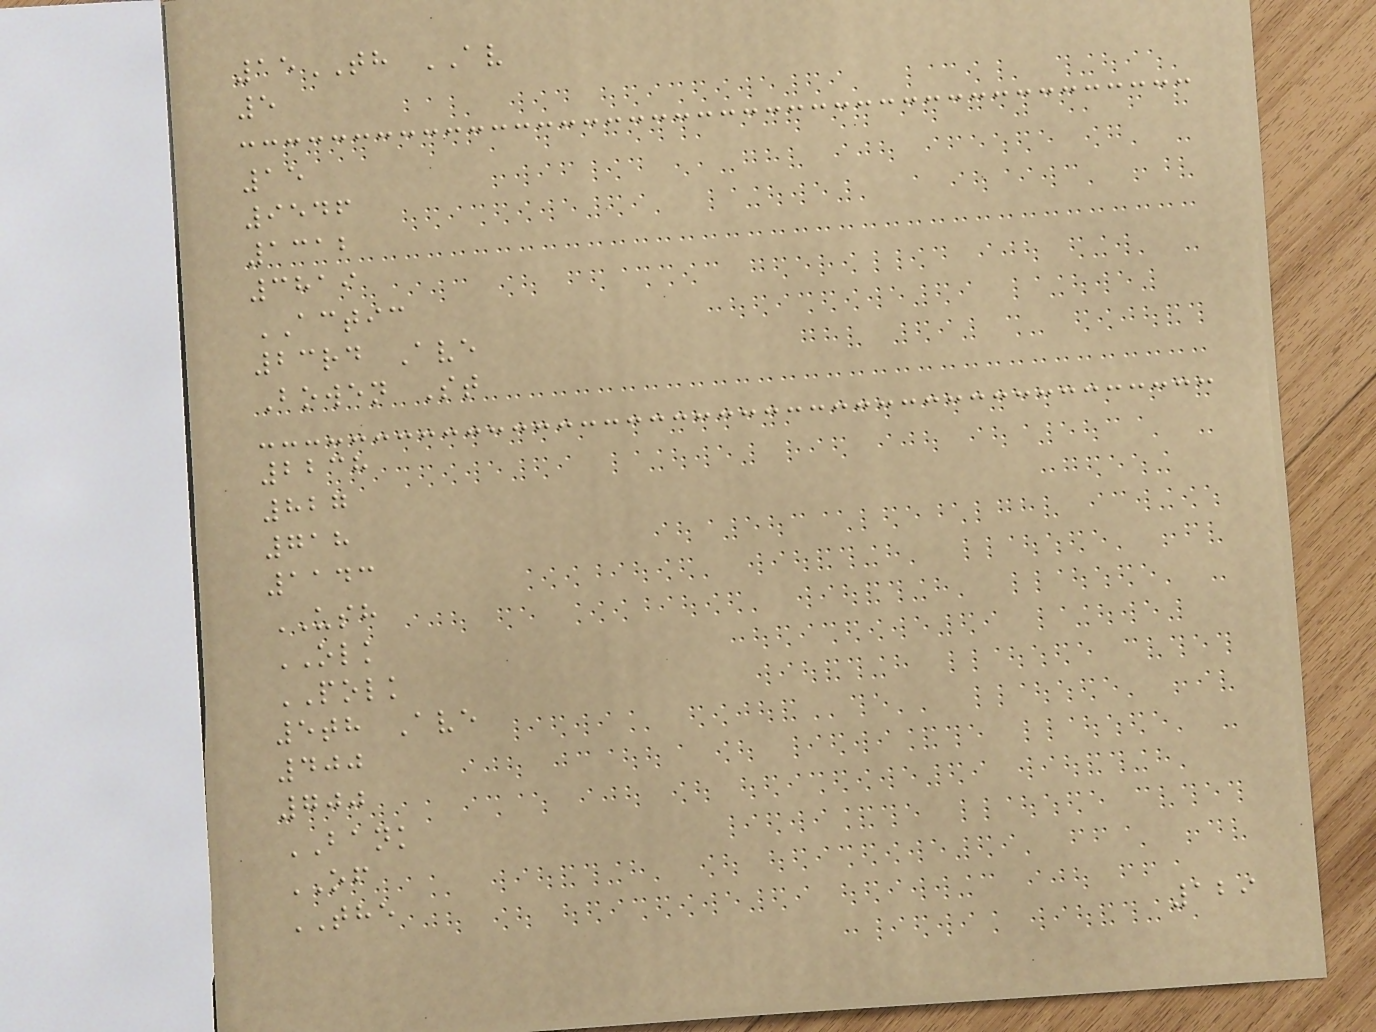15TH AV
5
15
9546
1312
3819
ACTIC
23rd Ave
Bowen St
2238
827
718
1143
USH
OLK
POLK
5th Ave
400
700
BANK
OF
THE
129
